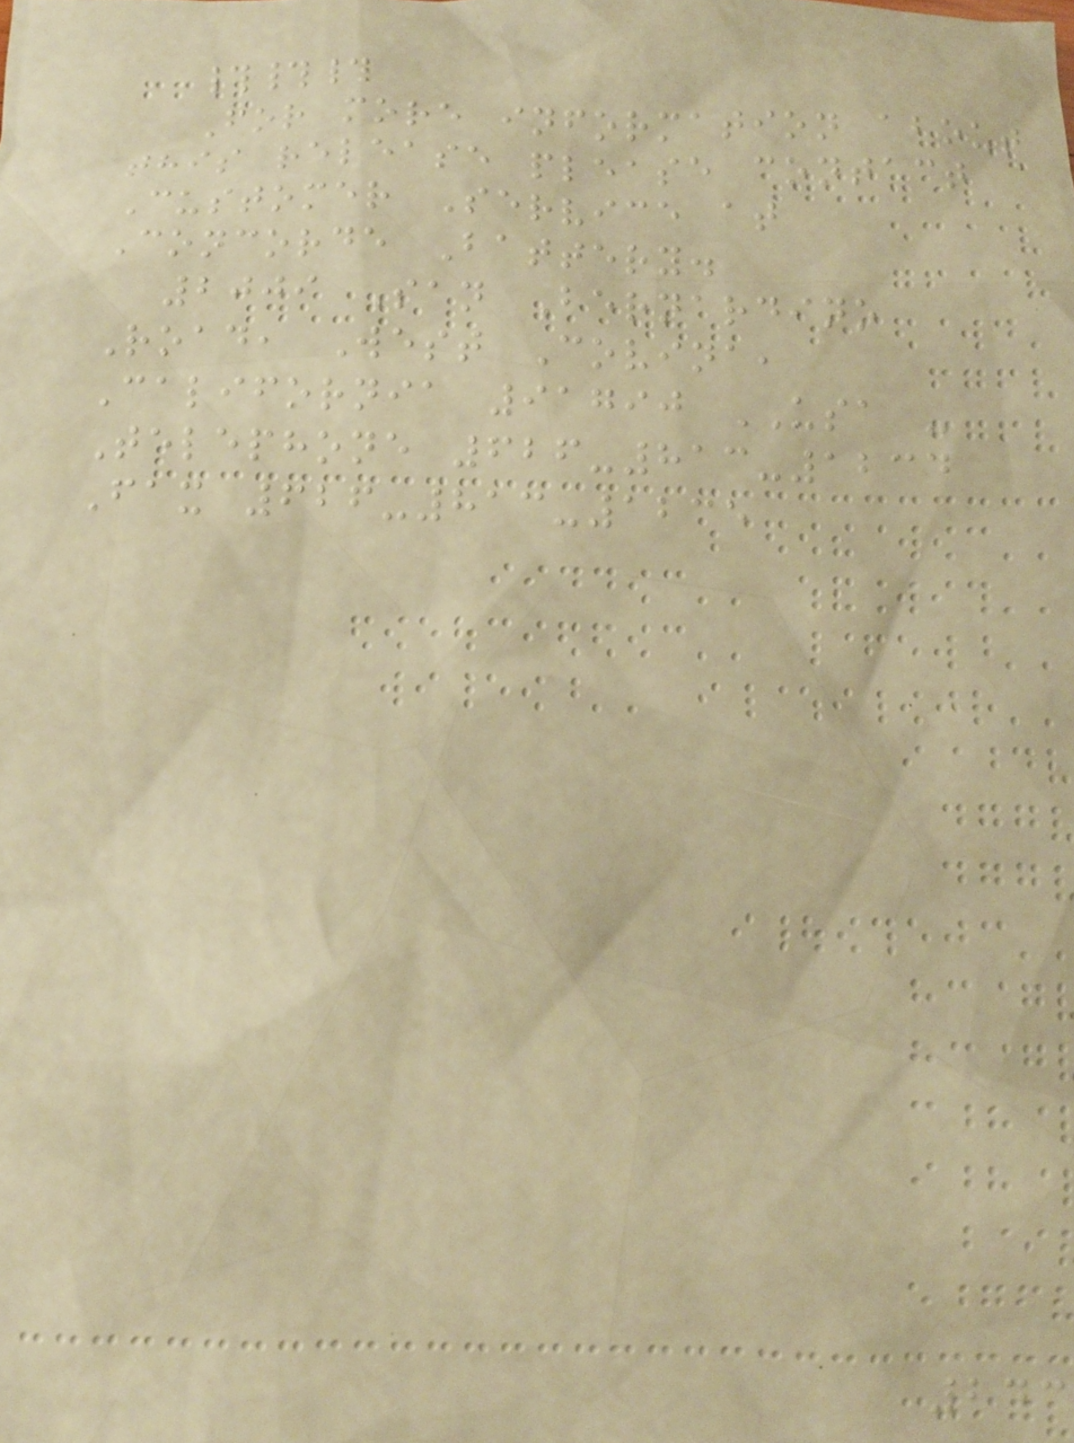###
For more information about
this release please contact
Customer Service at
Concorde Battery.
2009 San Bernardino
Road, West Covina,
California 91790 USA -
Telephone 626-813-1234
Fax 626-813-1235
243
